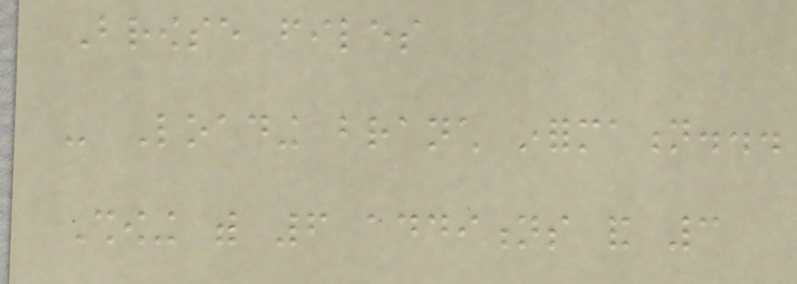Browse files
- Loading branch information...
Showing with 6 additions and 3
